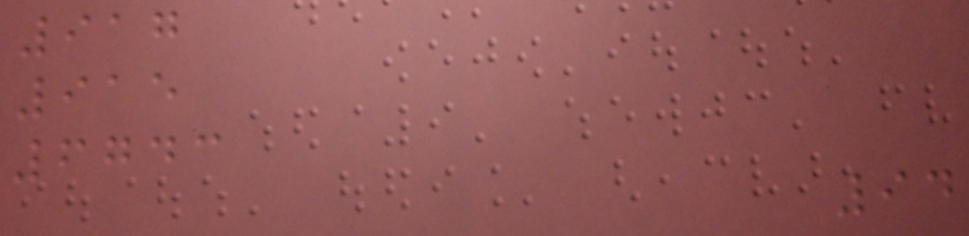917
915
6743
94
